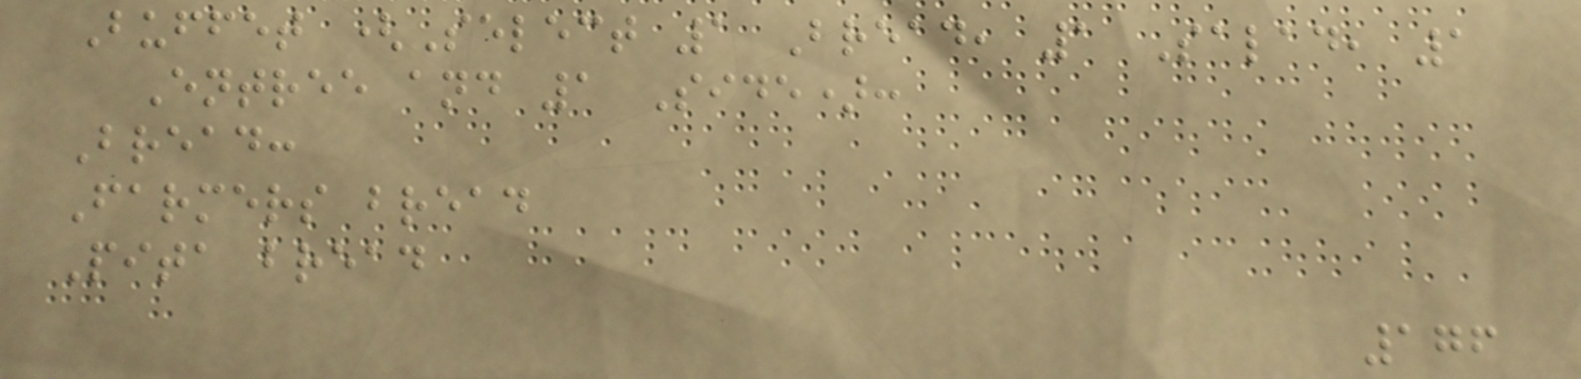Buffet (Select 1 Bread, 1 Salad, 1
Entree and 1 Side):
Bread:
Farmers bread
Pita bread
176
